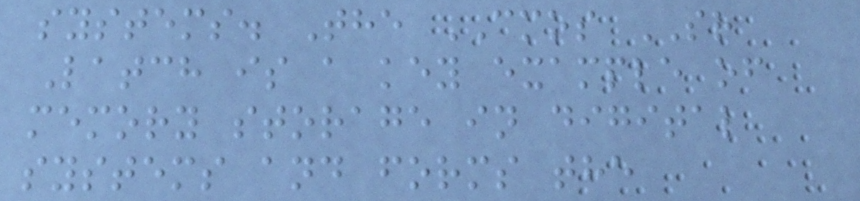systems. The CMOS SR
Latch is a key example of
memory storage in digital
systems and forms the
